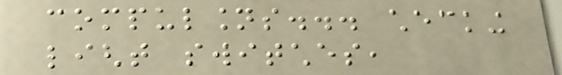compulsions... checking
light switches,
